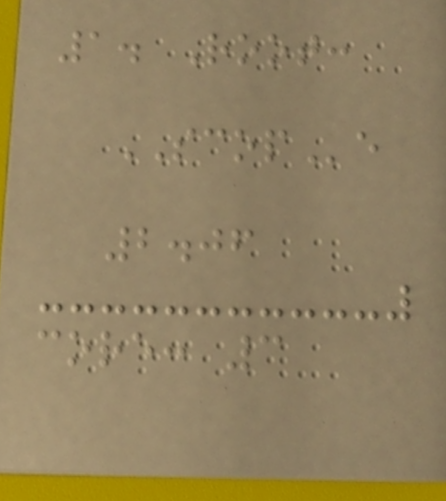1. Root:
SCOPe
2.06
core: 3
